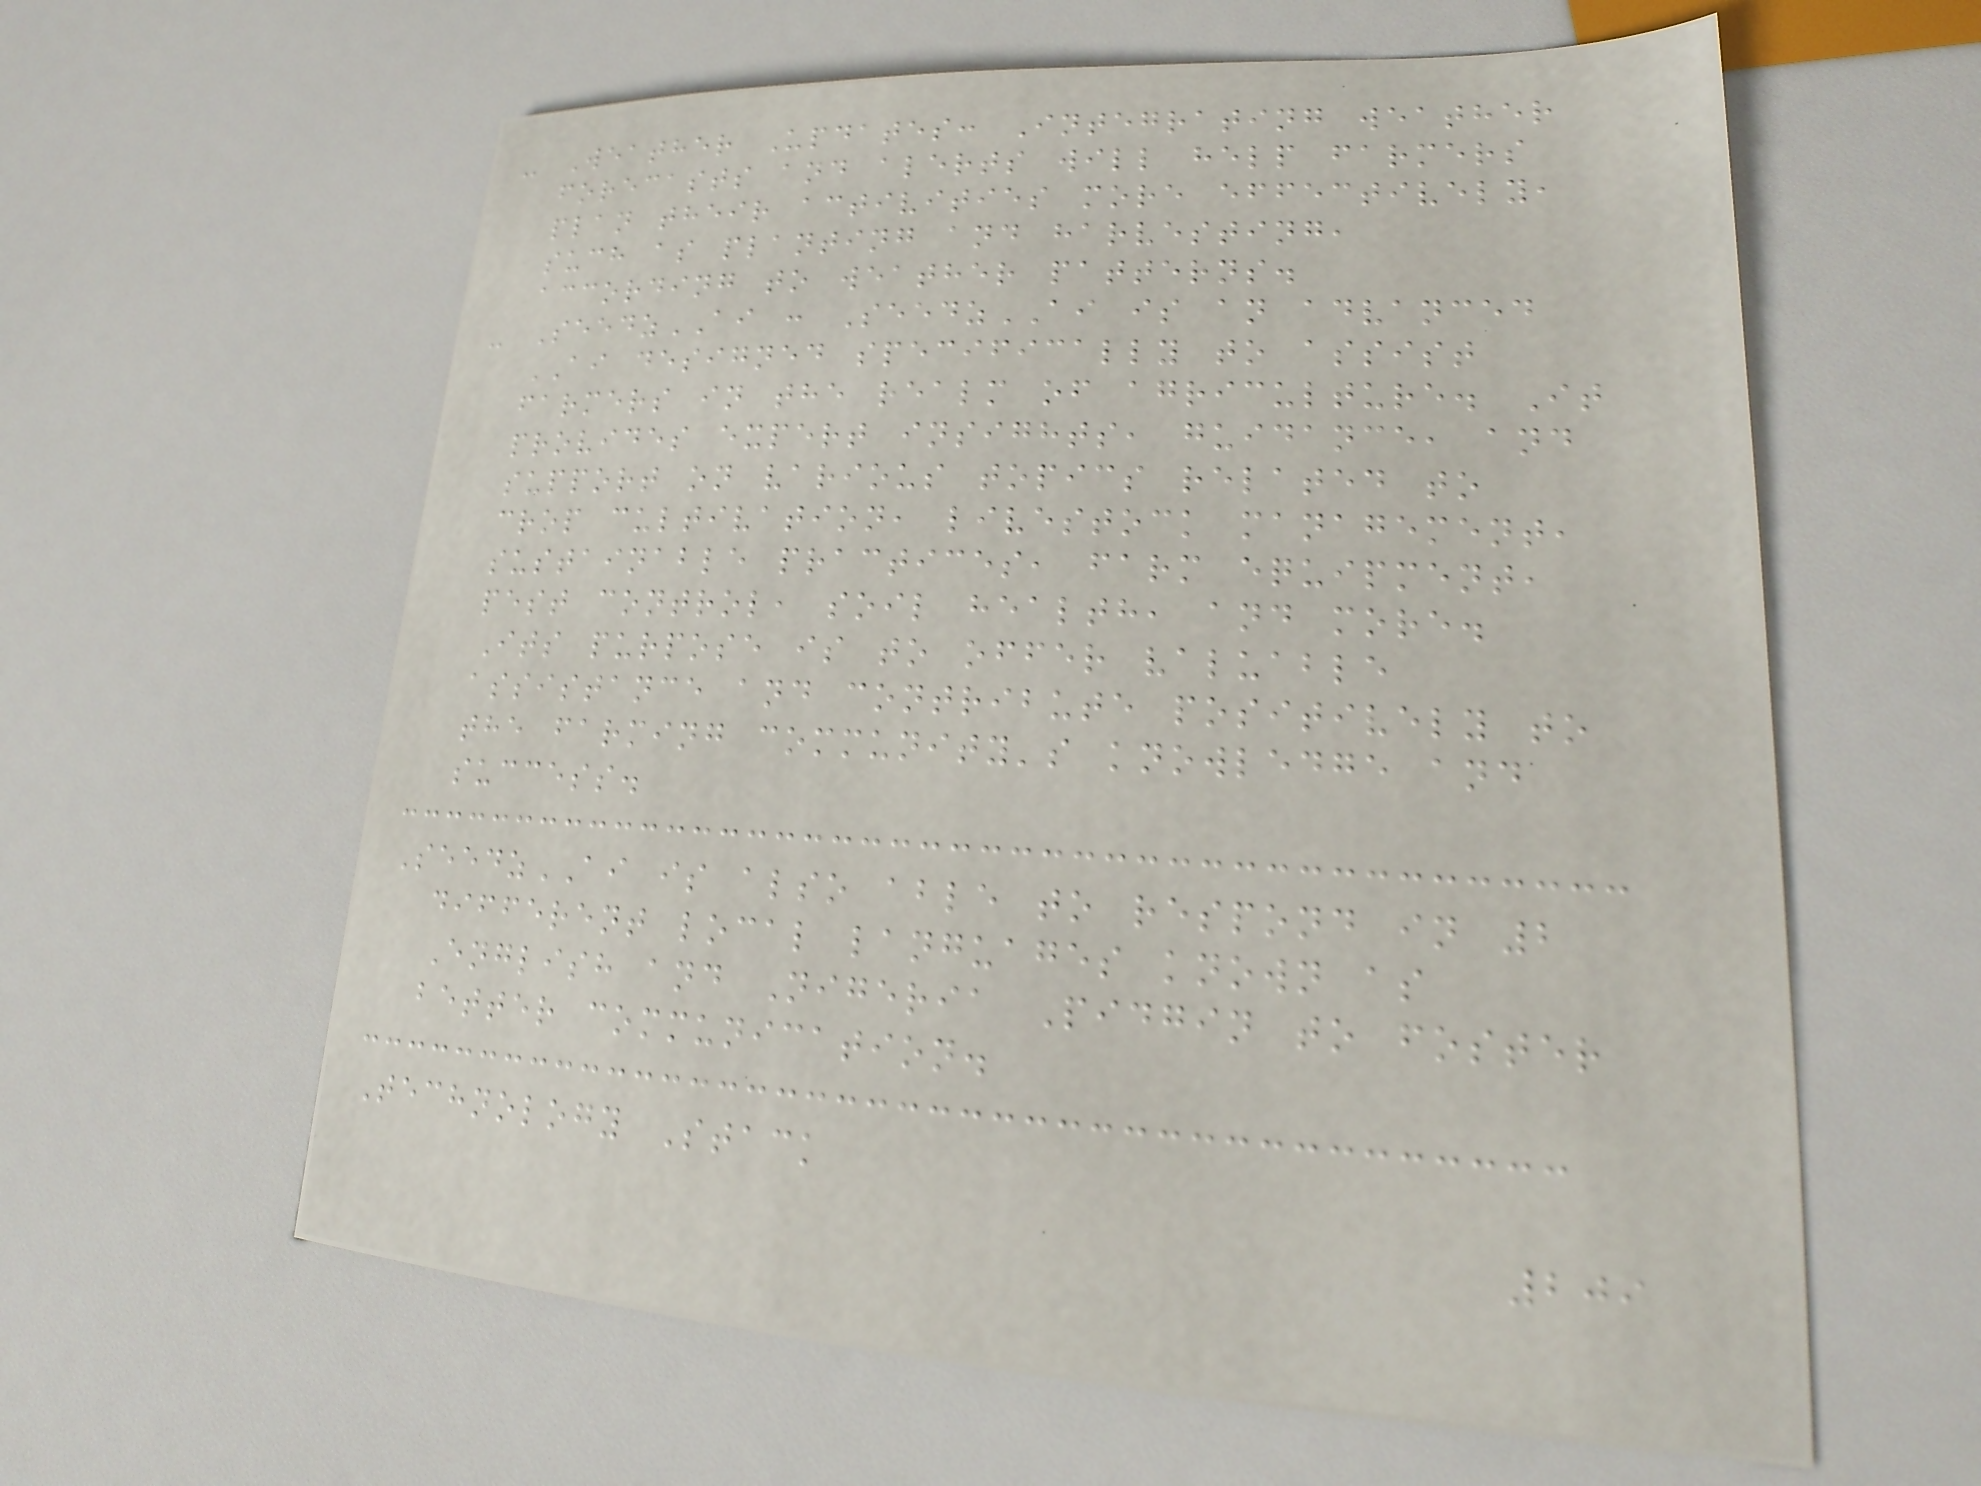- Weather Updates: Integrating weather
forecasts and alerts will help farmers
plan their activities more effectively,
such as planting and harvesting,
according to weather patterns.
- SeedzAI : SeedzAI is an advanced
AI designed specifically to assist
farmers in the realm of agriculture. It
provides expert insights, guidance, and
support on various topics related to
crop cultivation, livestock management,
sustainable practices, farm equipment,
pest control, soil health, and more.
Its purpose is to offer valuable
assistance and contribute positively to
the farming community's knowledge and
success.
SeedzAI is also able to respond in 2
different local languages known as
English and Nigeria Pidgin to foster
better communication.
Technology Stack
209
